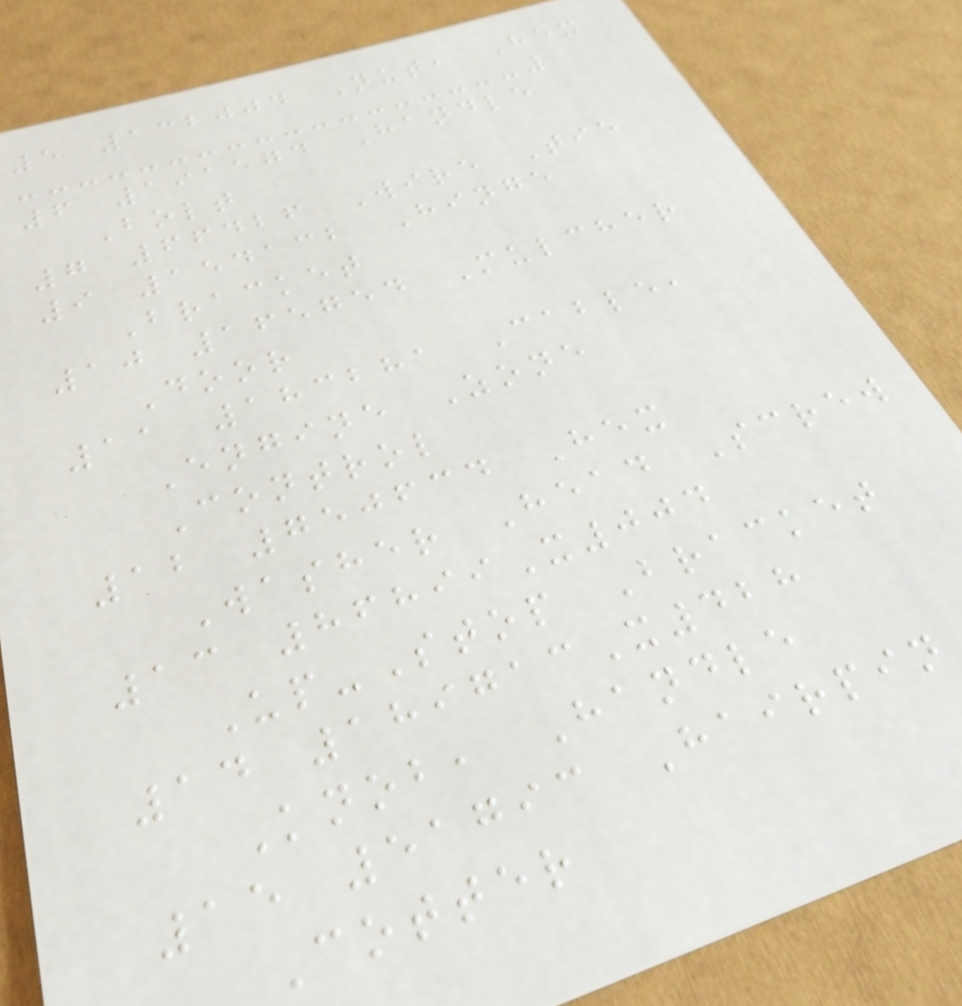5 132004 Nut, Hex
6 191574 Handle
Bolt
7 66426 Wire Tie
9 154132 Hinge
Bracket
10 165754 Mulcher
Door
11 183281 Cable,
Engine Zone
Control
12 750634 Hex
Washer Head Screw
13 86899X004
Up-Stop Bracket
14 189713X428
Knob, Handle
15 51793 Hairpin
Cotter
